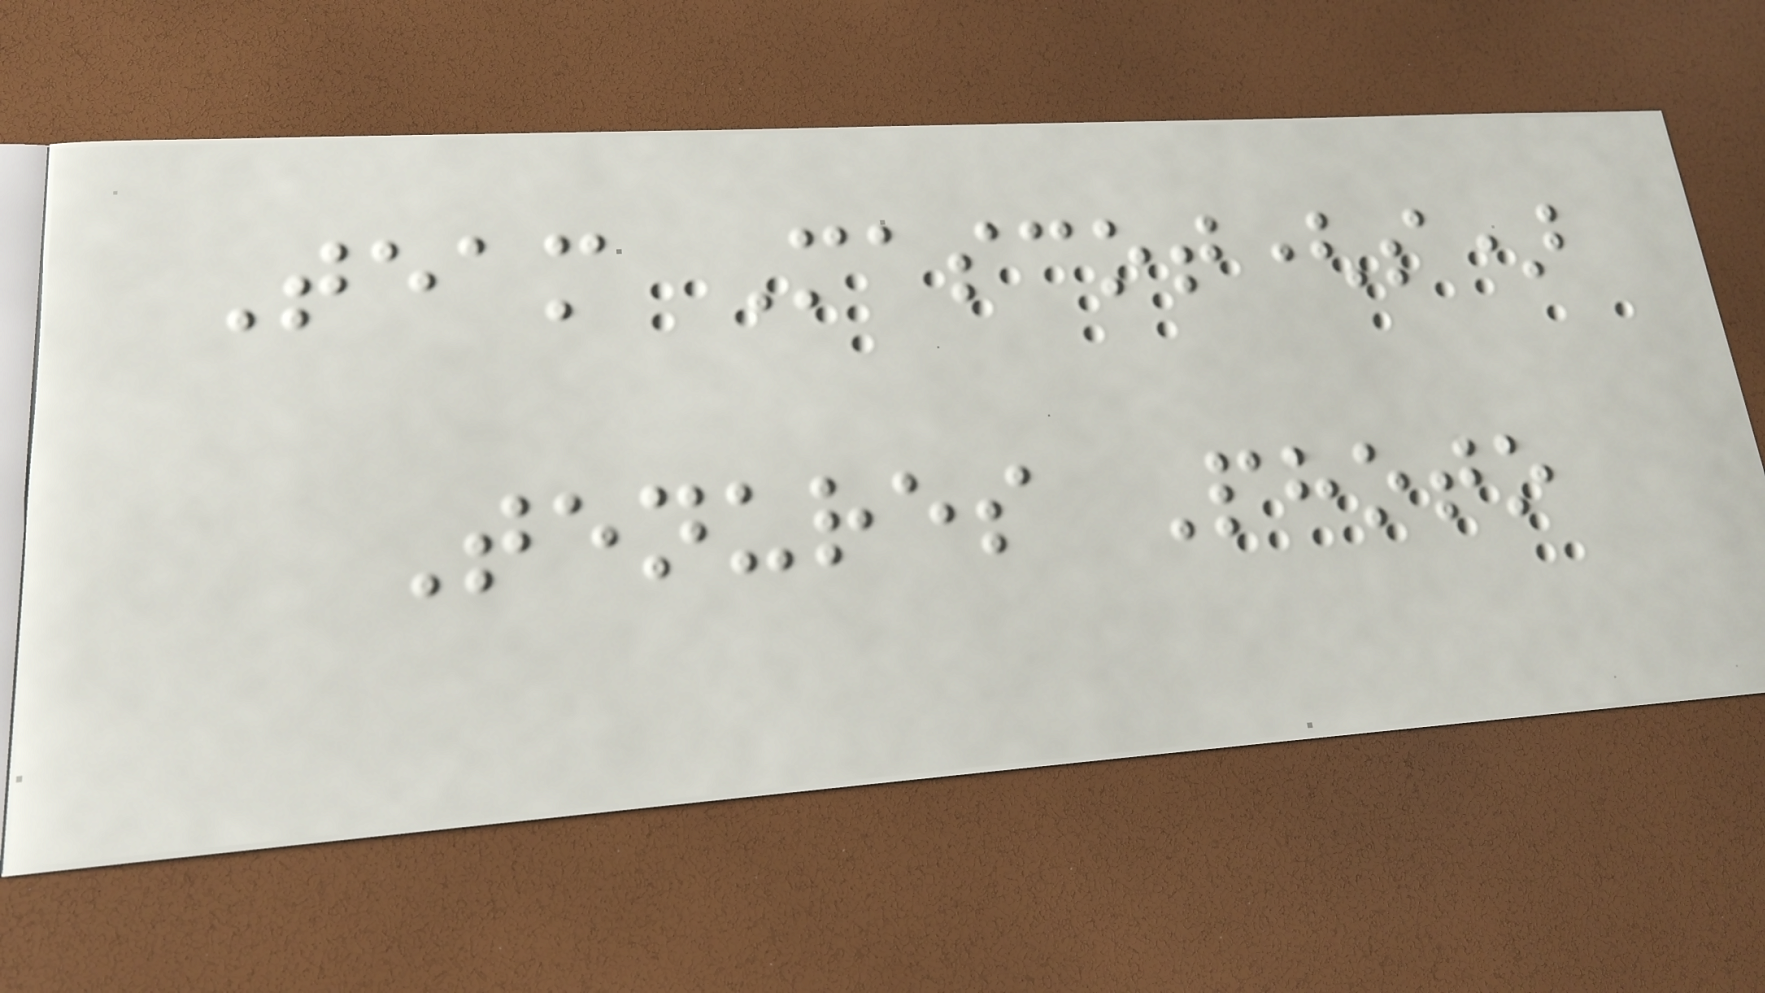Team Mascot(s)
Tenures Photo
